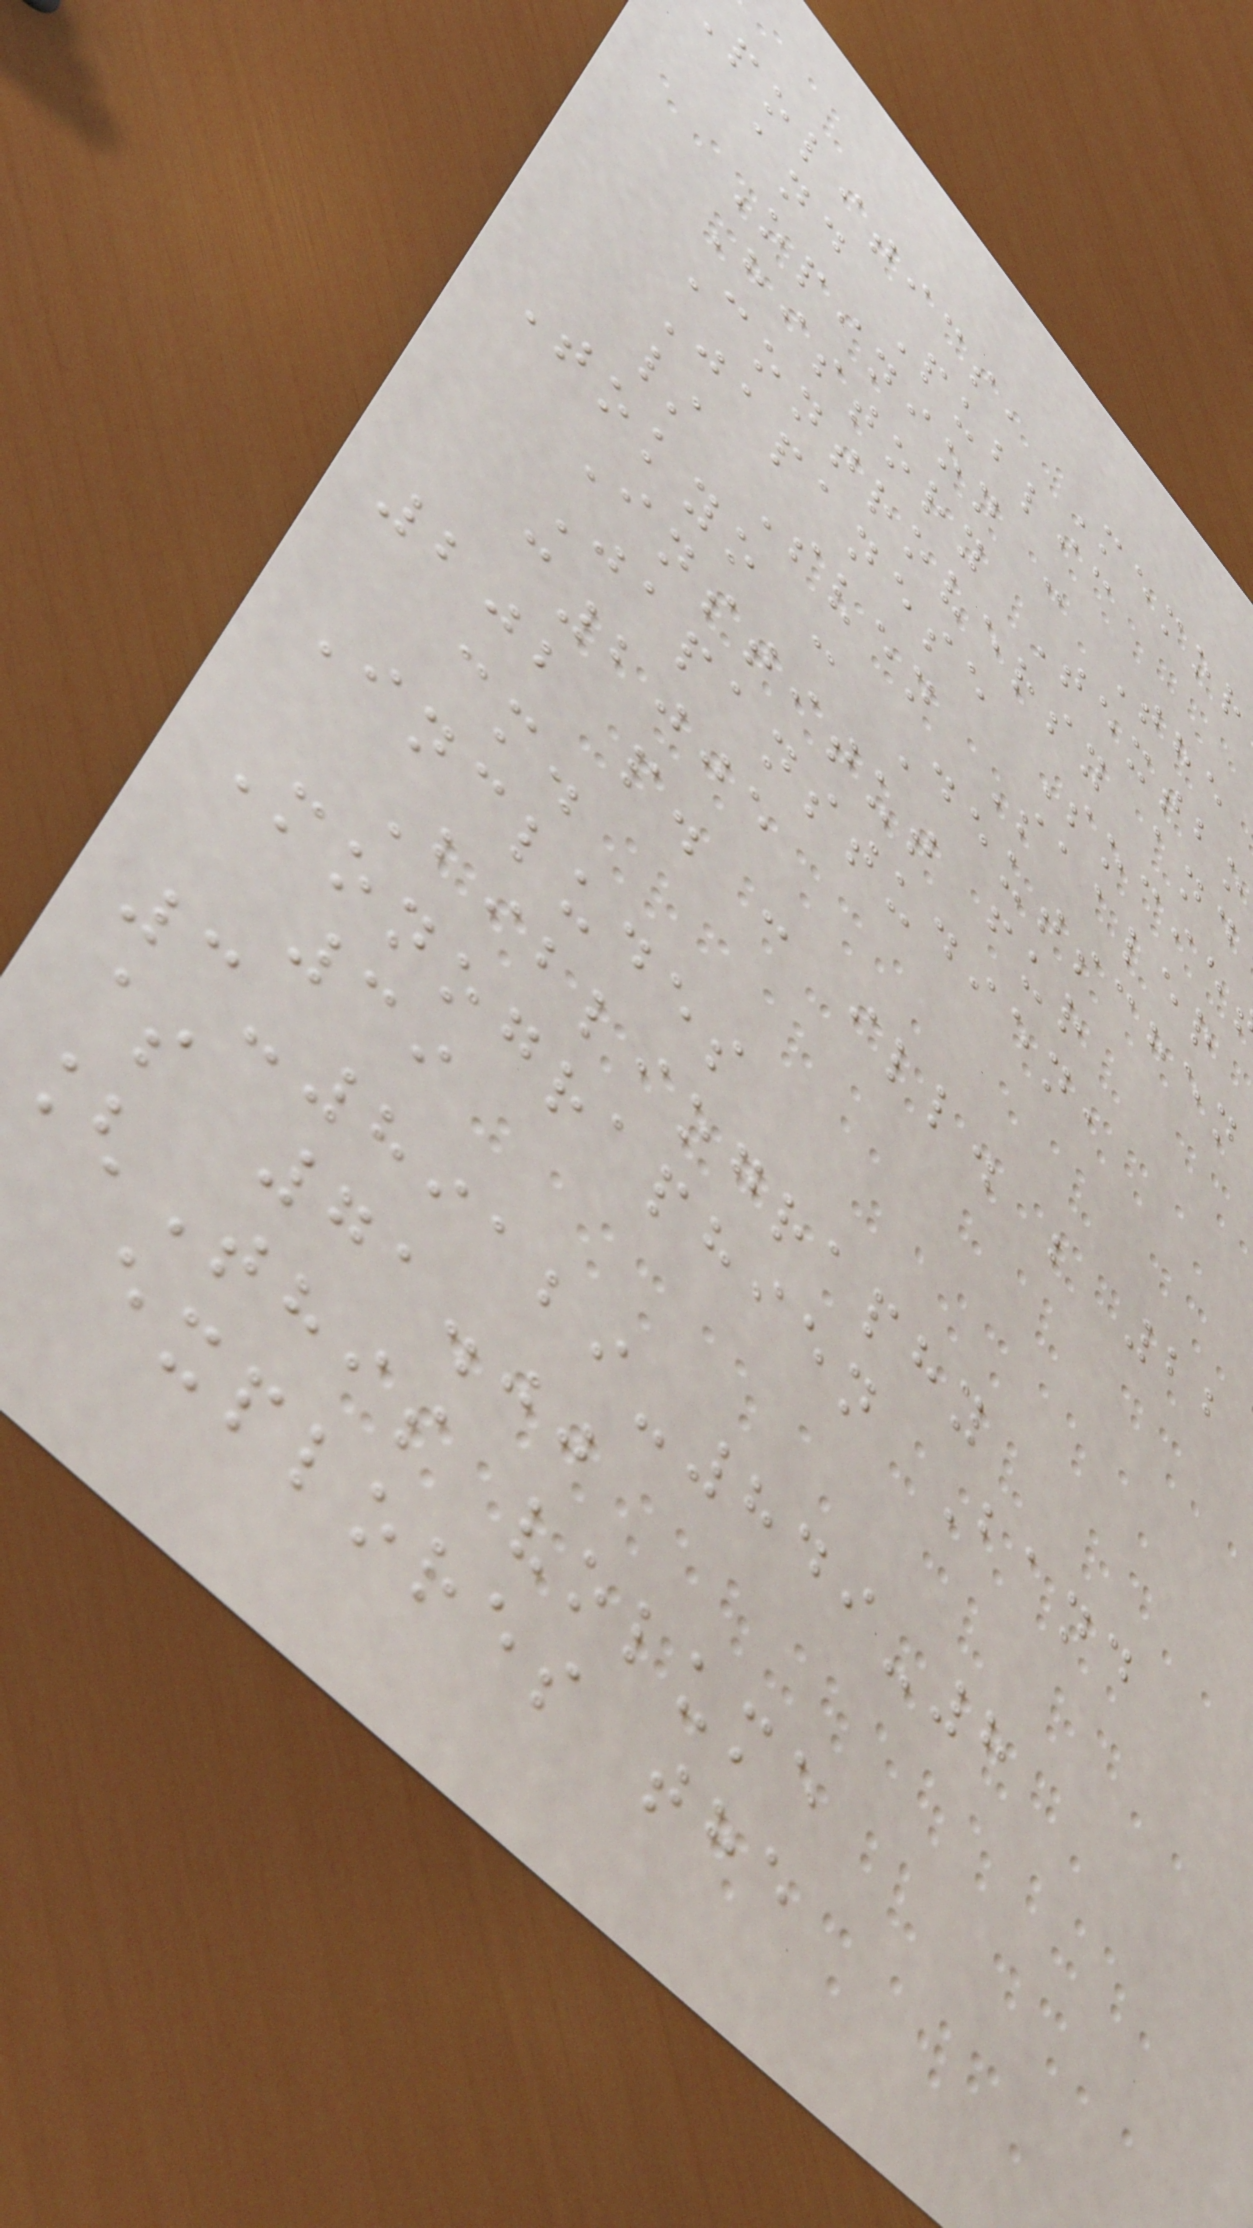politics, Memor
and Public
Opinion : The
History Textbo
Controversy and
Japanese Socie
/ Sven Saaler
Tokyo : Deutschen
Institut fur
Japanstudien,
c2005
202 p. : ill. ; 22
cm.
Includes
Bibliography
Monographien Band
39
3-89129-849-8
$ 71.00
[This volume
explores the
